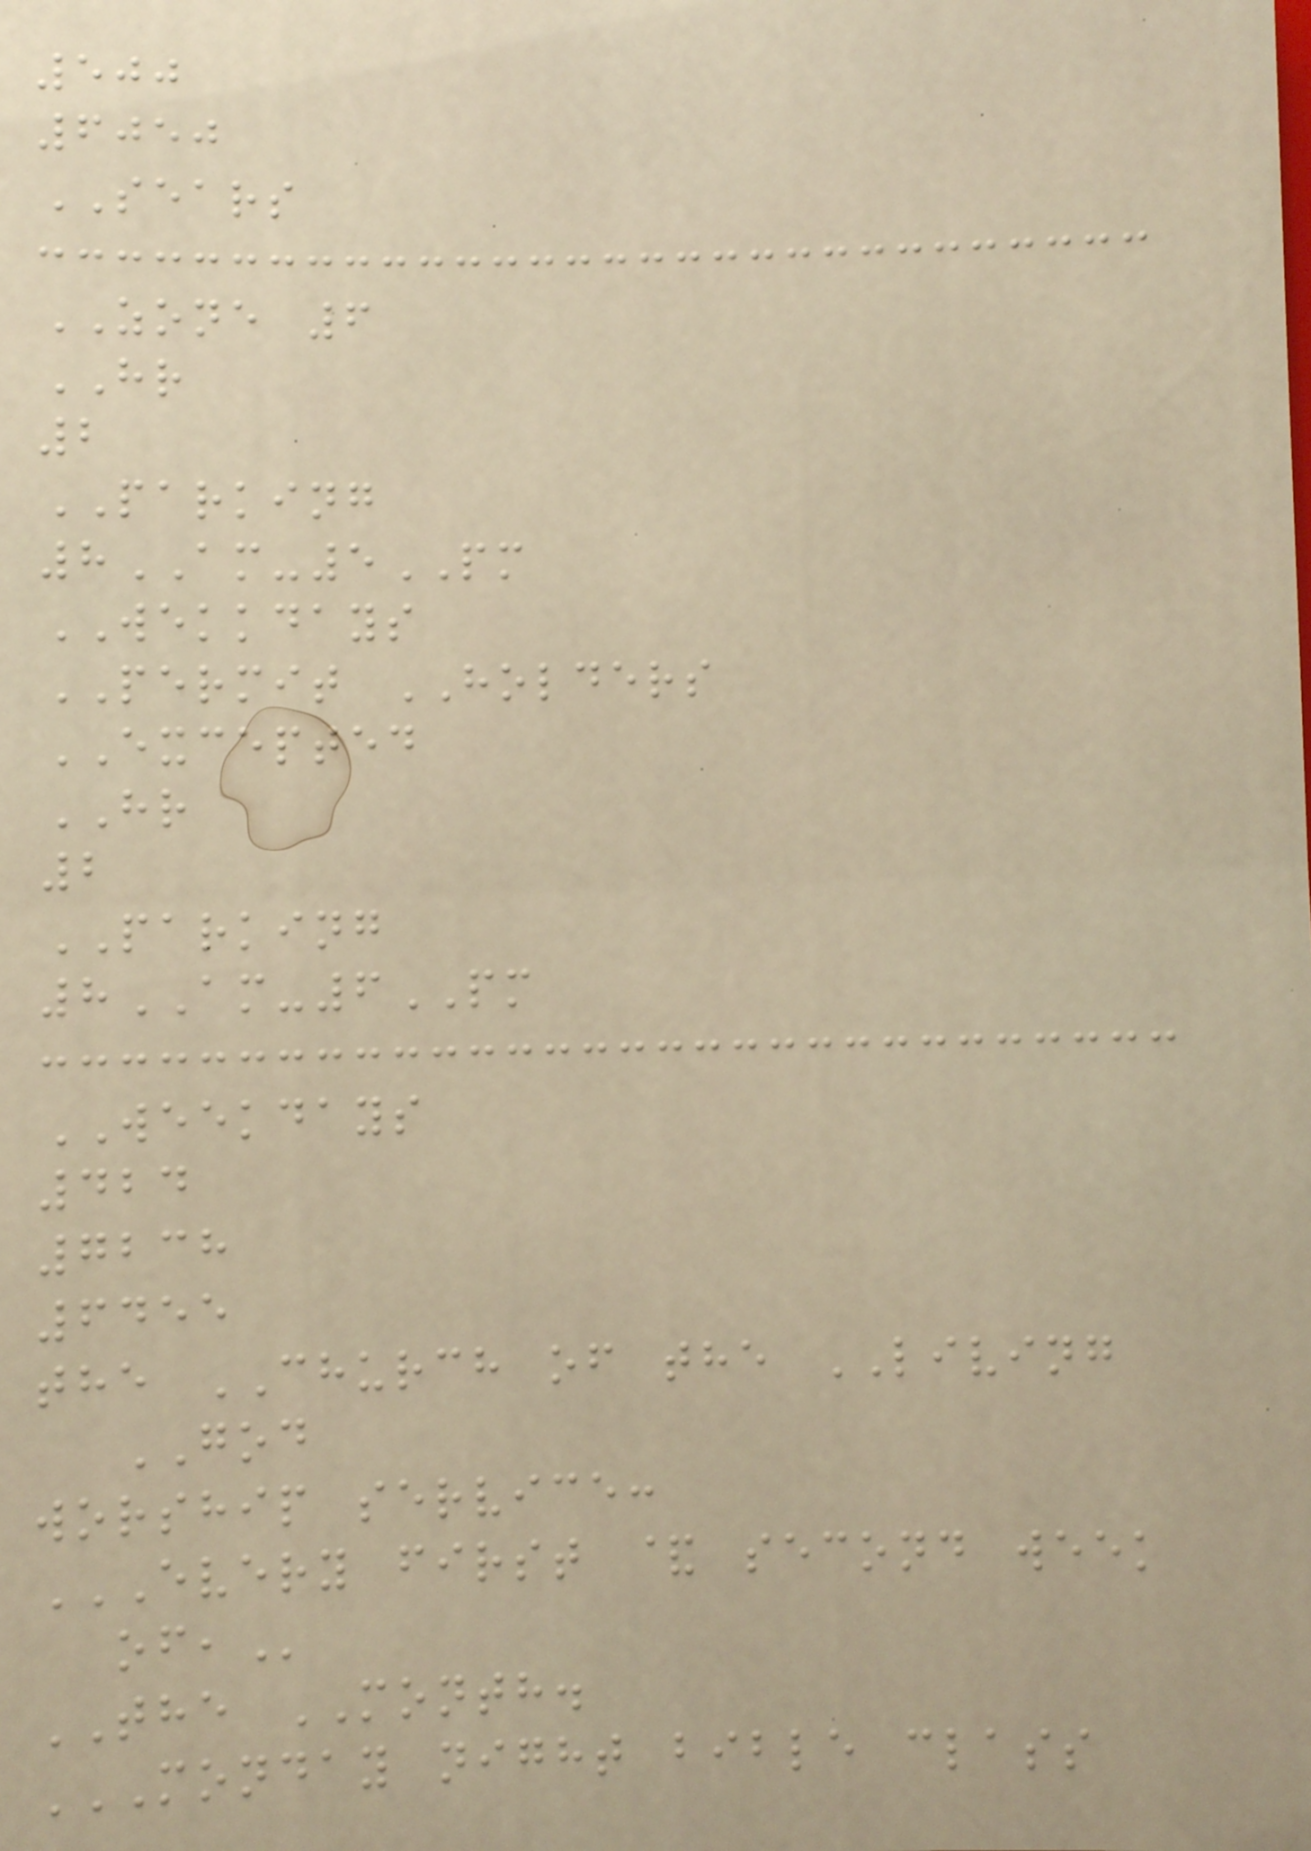500
6050
SEARS
ZONE 6
HR
2
PARKING
8AM-5PM
WEKKDAYS
PERMIT HOLDERS
EXCEPTED
HR
2
PARKING
8AM-6PM
WEEKDAYS
424
7238
6455
the CHURCH of the LIVING
GOD
worship service:
EVERY FIRST & SECOND WEEK
OF,
THE MONTH.
MONDAY NIGHT BIBLE CLASS
